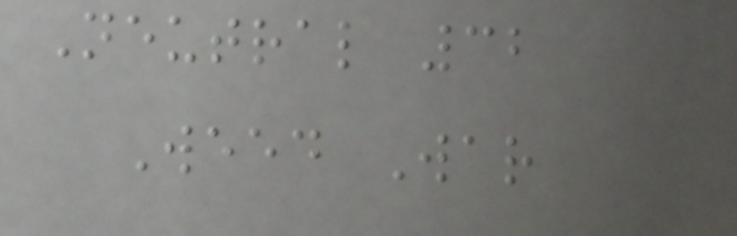Neutral 32
Weed War
